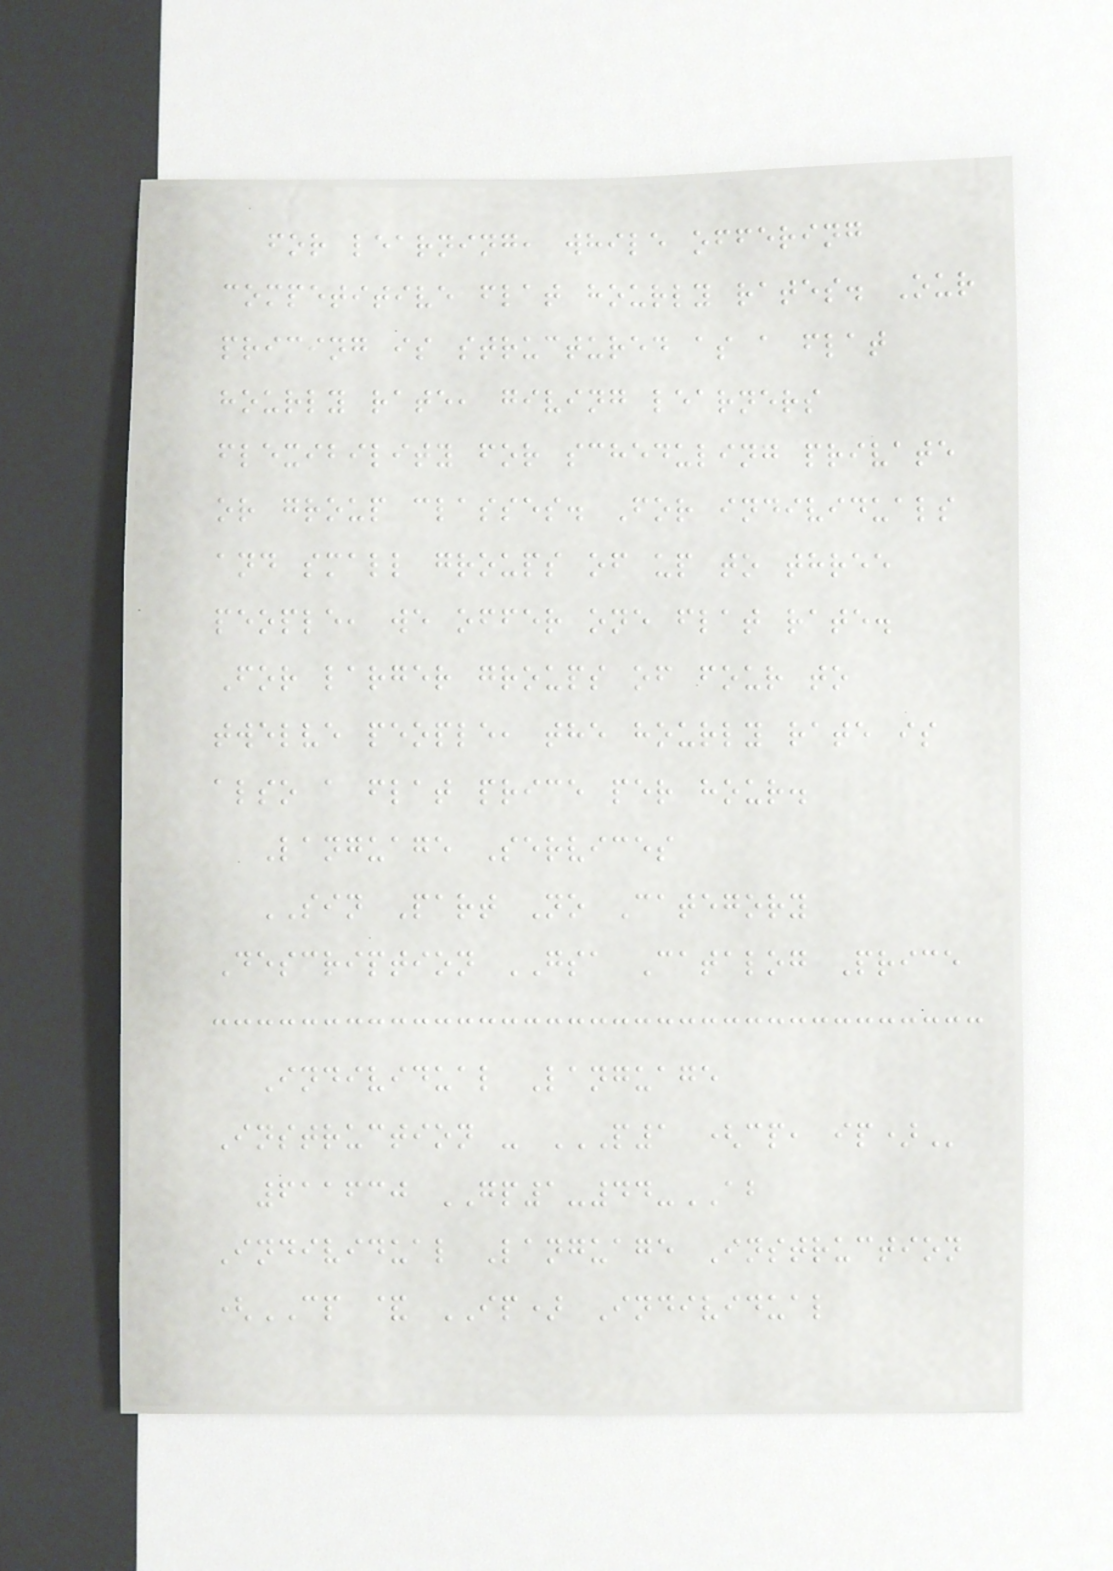for learning, while offering
competitive flat hourly rates. Our
pricing is structured as a flat
hourly rate, giving learners
flexibility for scheduling private
or group classes. For individuals
and small groups of up to three
people, we offer one flat rate.
For larger groups of four to
twelve people, the hourly rate is
also a flat price per hour.
Language Services
SIN Part No Category
Description GSA Catalog Price
Individual Language
Instruction - P1 (CP, IP)
611630 GP1-44-AB
Individual Language Instruction
(CP & IP) Individual
